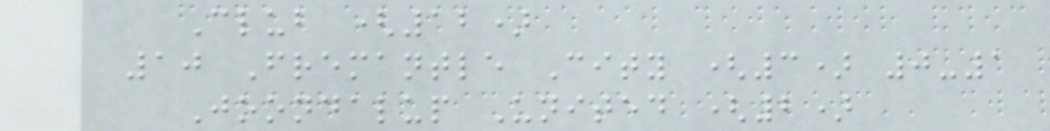Club (12)
10 Fremantle City (3) 0-1
Joondalup United (2)
